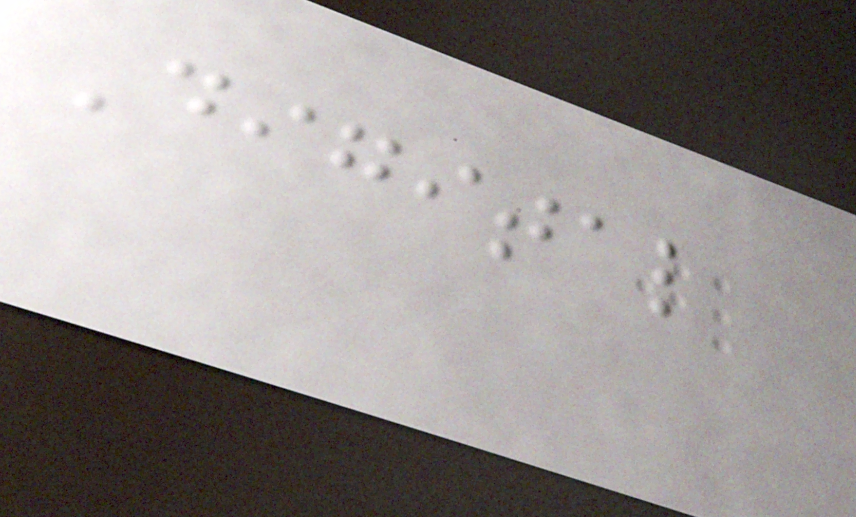Digital
